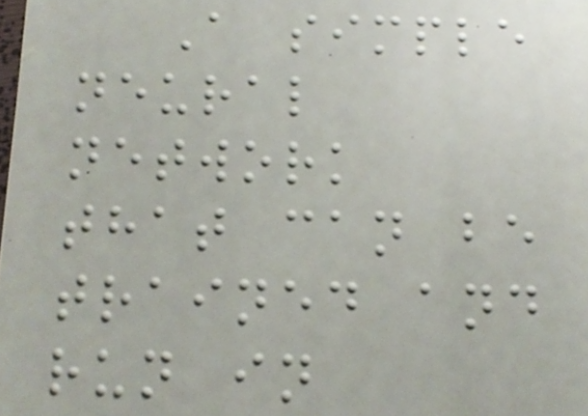A simple
neural
network
that can be
trained and
run in
